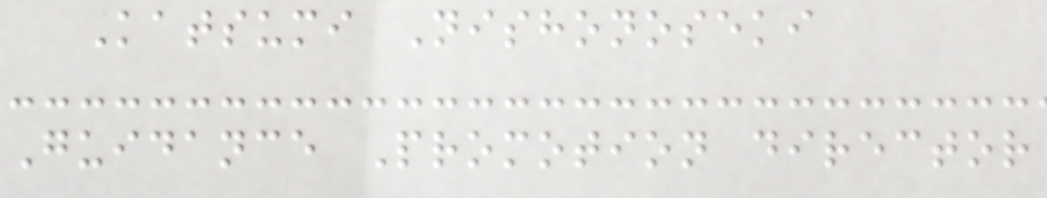Katsumi Nishonoseki
Guidance Promotion director
